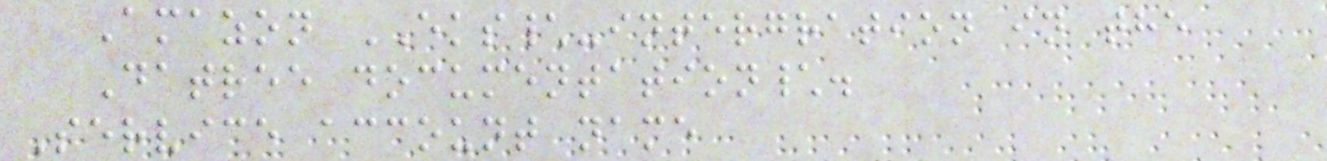Amazon EKS\-intergration in the
Datree documentation\.
Service account name
